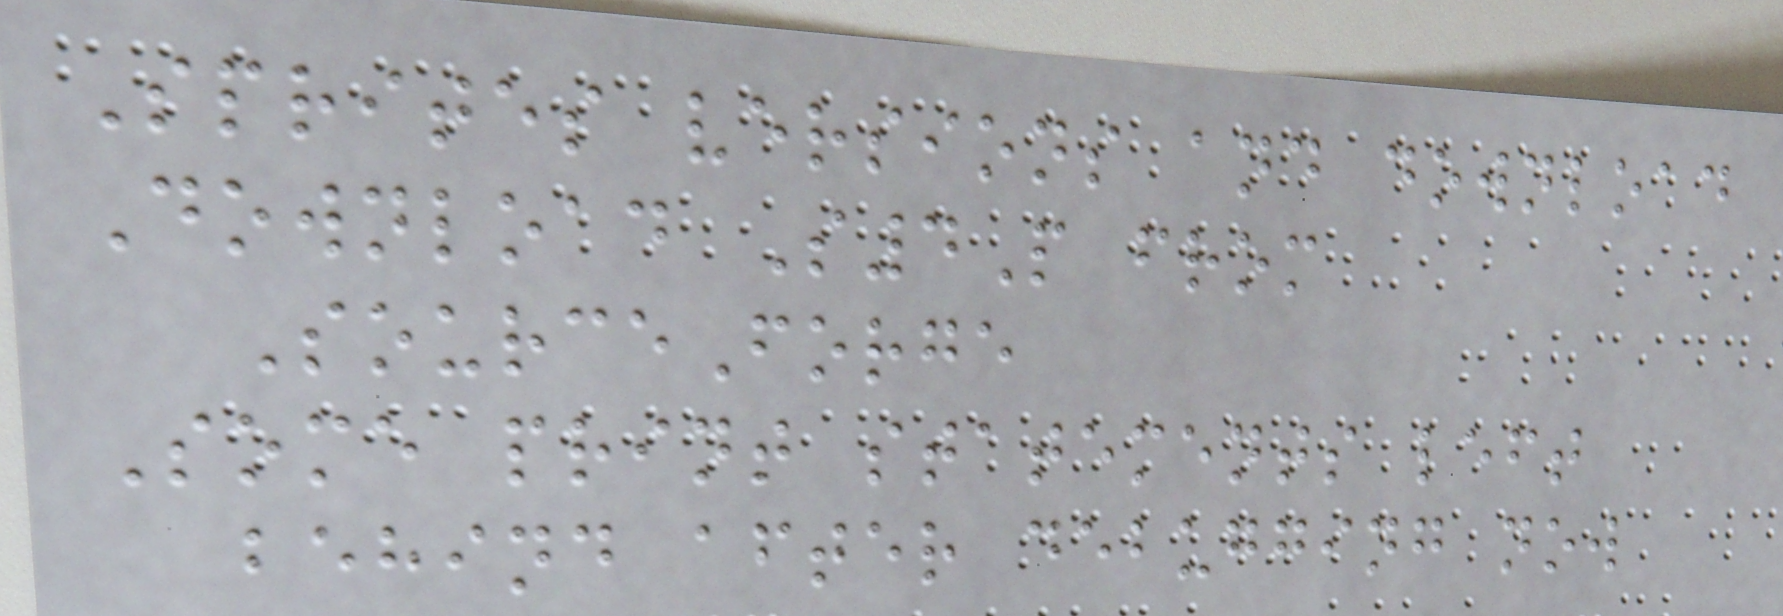Sprites versions and download
Download S4P from
SourceForge
Some print statements left
behind after debugging now
